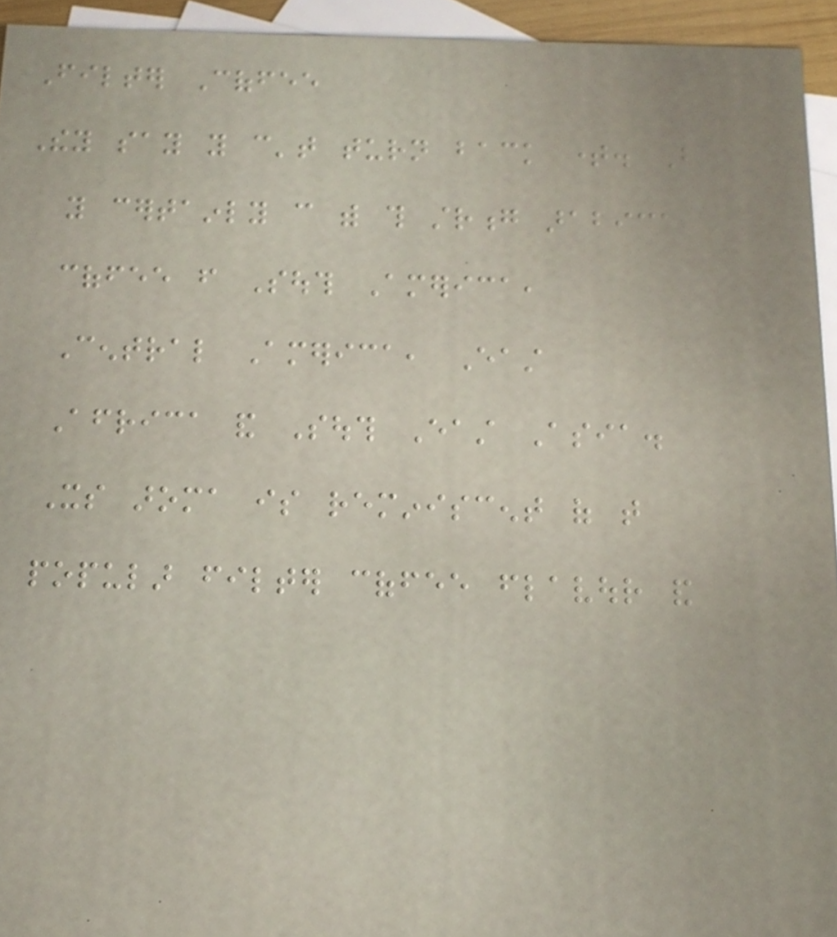Filter Coffee
They say you can't turn back time. But
you certainly can with this strong arabica
coffee from South America,
Central America, East
Africa and South East Asia.
Its aroma is reminiscent of that
popular filter coffee flavour and
